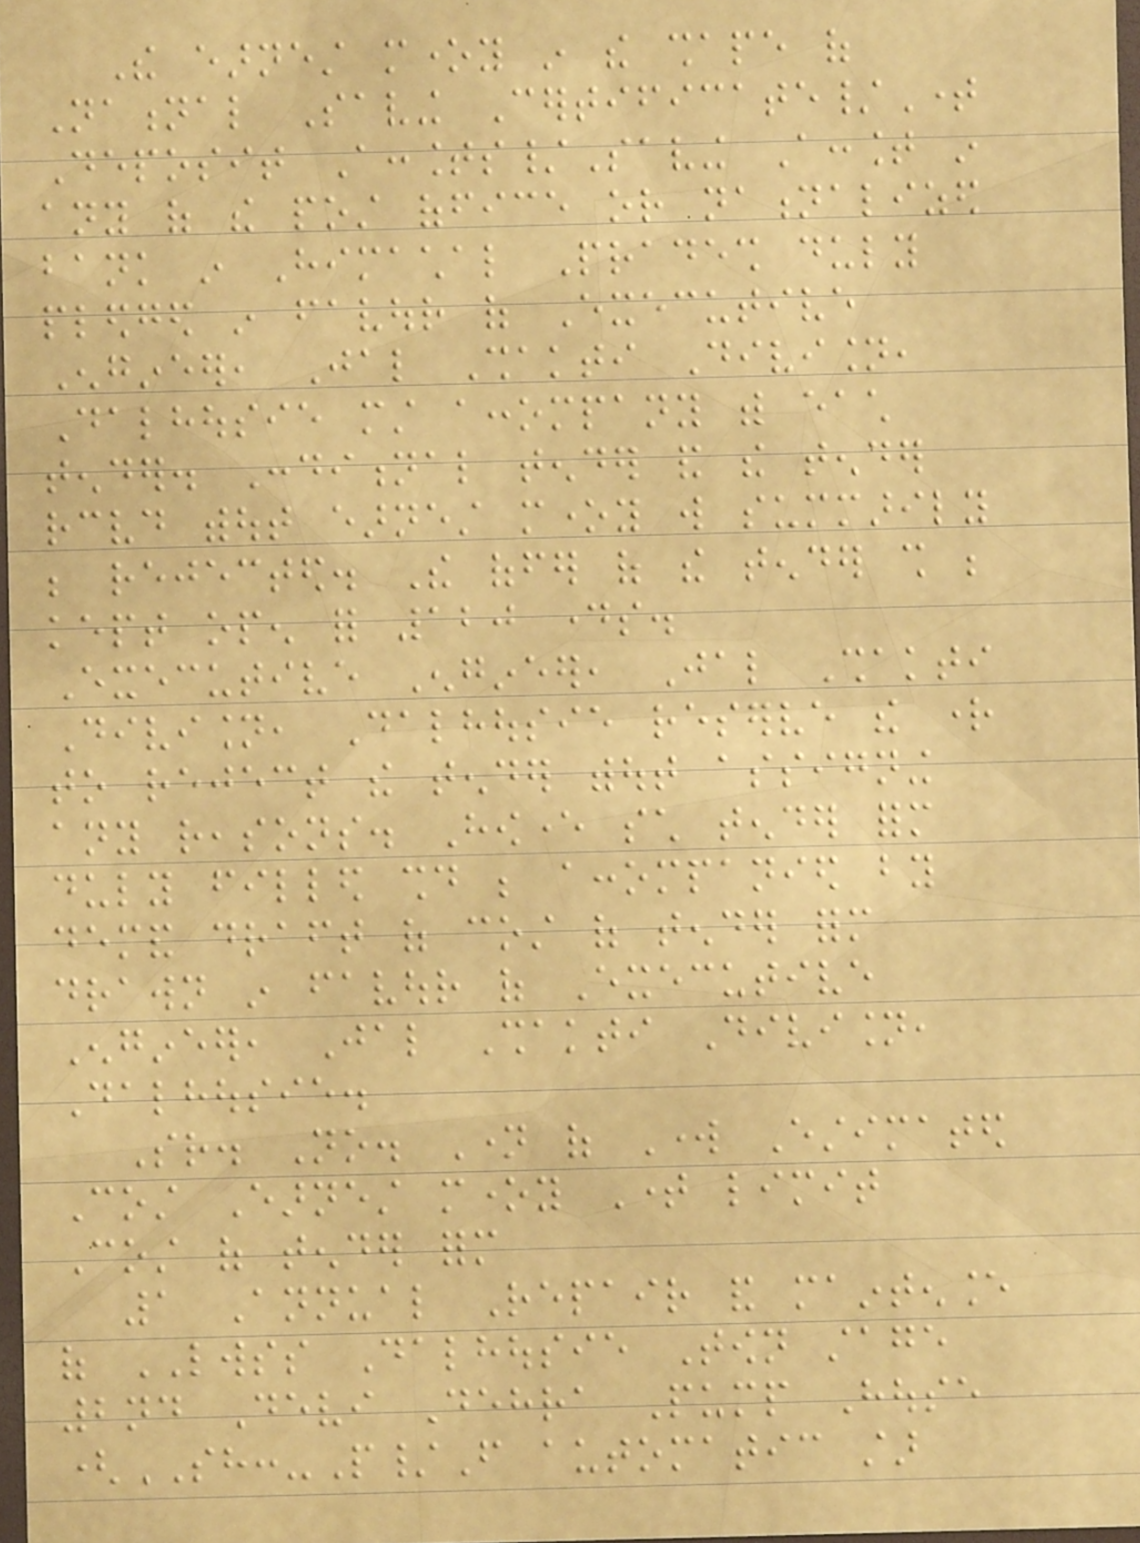The earnest money in the shape of
National Saving Certificate/Time
Deposit Accounts/Saving Account in
any of the post office or nationalized
bank in Himachal Pradesh duly
pledged in favour of Executive
Engineer, Jal Shakti Division,
Dalhousie must accompany with each
tender. Conditional tender and the tender
received without earnest money will summarily
be rejected. The offer of the tender shall be
kept open for 120 days.
Executive Engineer, Jal Shakti
Division, Dalhousie reserve the right
to reject the tender without assigning
any reasons. However such tender form
duly filled should be accompanied by
demand draft of cost of tender form
drawn in favour of Executive
Engineer, Jal Shakti Division,
Dalhousie.
Sr. No. Name of Work Estimated
Cost Earnest money Time limit
Cost of tender form
1 Annual Repair and maintenance
of LWSS Dalhousie Town stage
2nd Devi Dehra Pump House
(SH:-P/F automatic star
